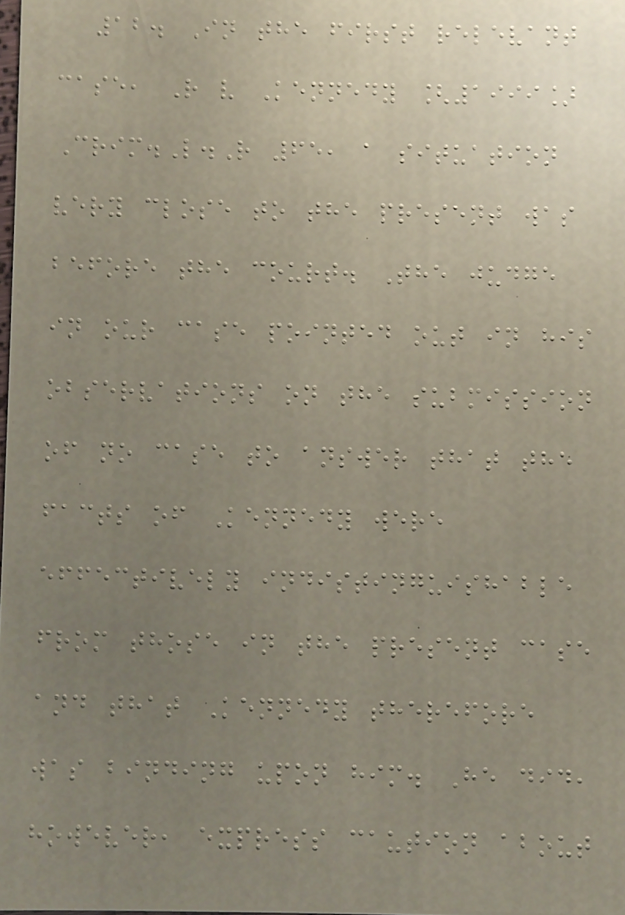12. In the first relevant
case, R v Kennedy [1999]
Crim.L.R 65, a situation
very close to the present was
before the court. The judge
in our case pointed out in his
observations on the submission
of no case to answer that the
facts of Kennedy were
effectively indistinguishable
from those in the present case
and that Kennedy therefore
was binding upon him. He did,
however, express caution about
